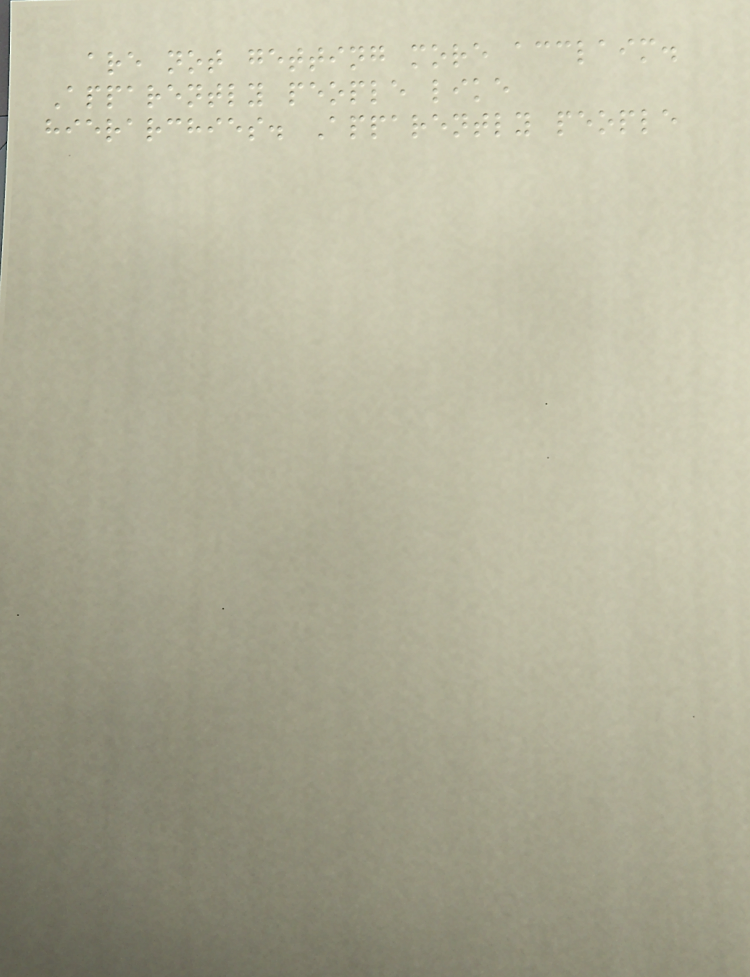are not getting more acclaim.
Apparently people like
hierarchies. Apparently people
